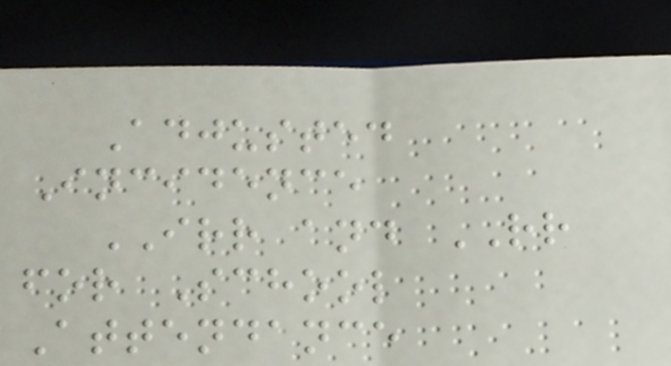Adjusted
Incidence
IRR and RR
for School
Attendance
